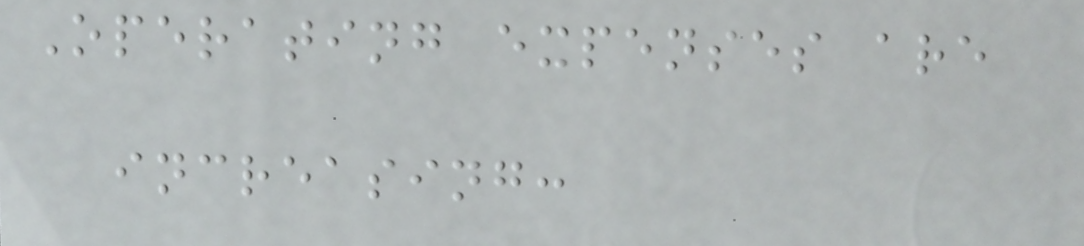Operating expenses are
increasing:
